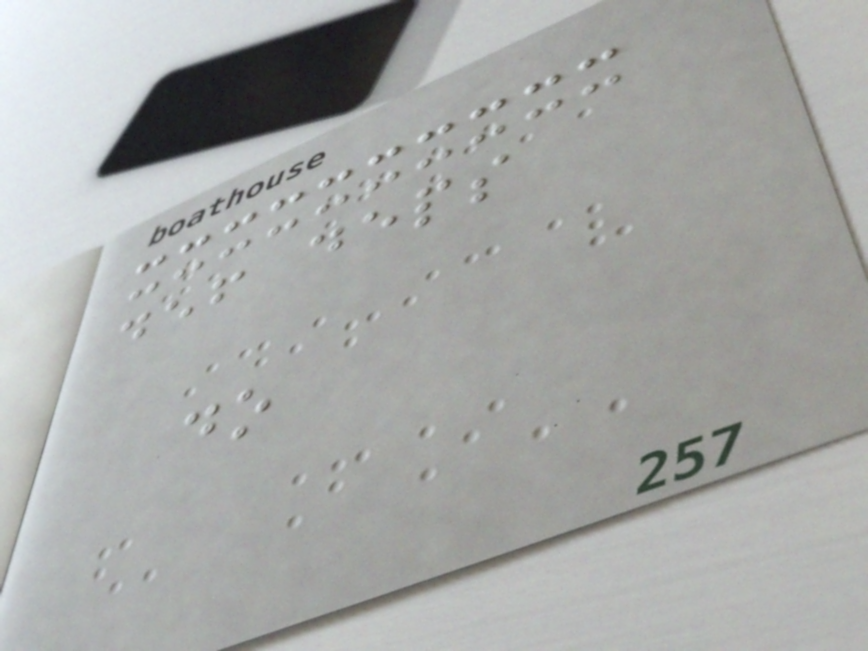def deps
do
